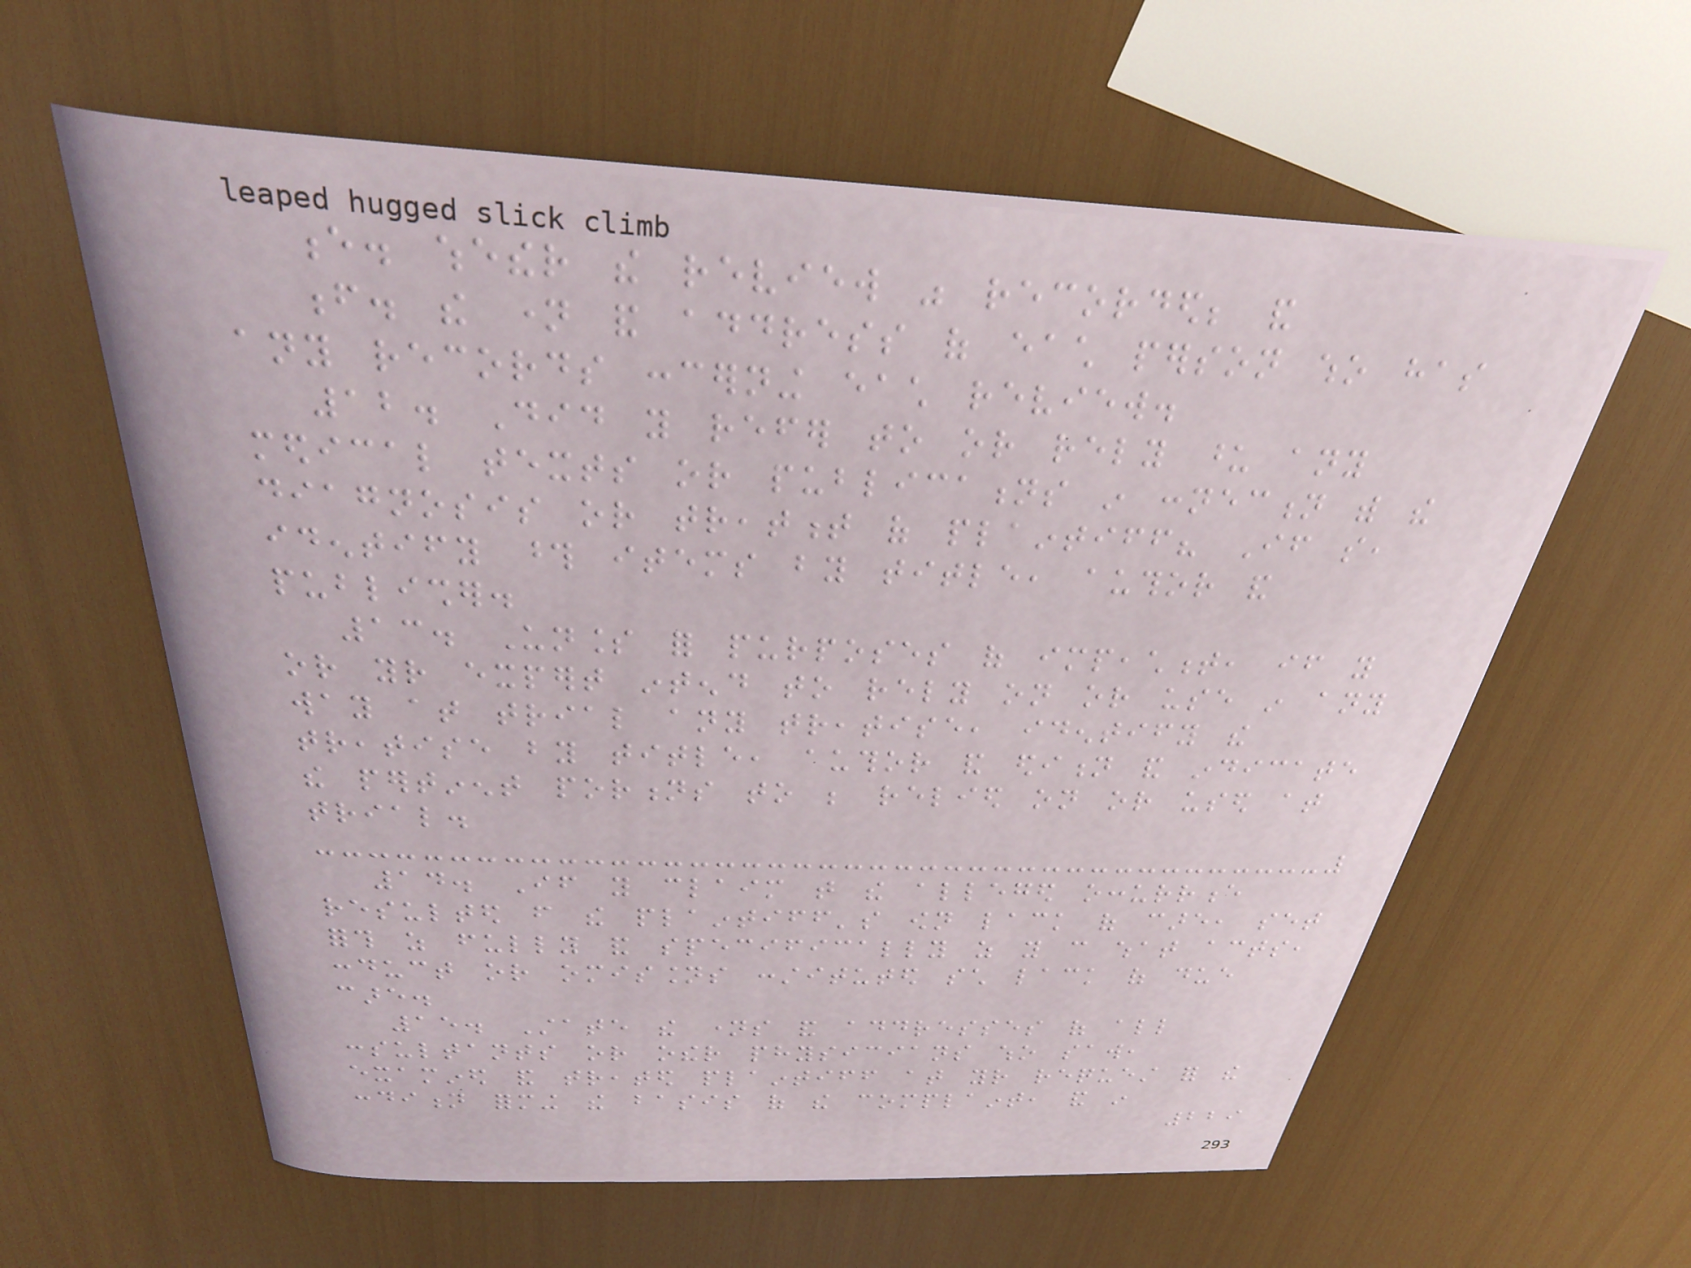e. whether the review was recorded; and
f. the name and address of each person who has
any records concerning each review.
12. Did you refer to or rely upon any
medical texts or publications in connection with the
diagnosis or treatment of plaintiff? If so,
identify those items by title, author and
publisher.
13. Unless for purposes of impeachment, if you
or your expert intend to rely on or use in any
way at trial any treatise, identify the
treatise by title, author and edition and indicate
the pertinent portions to be relied on or used at
trial.
14. If you claim that the alleged occurrence
resulted from the plaintiff's own lack of care, set
forth as fully and specifically as you can what acts,
conduct or omissions constituted such lack of due
care.
15. State the names and addresses of all
consultants or other physicians who saw,
examined and treated plaintiff at your request for the
condition forming the basis of the complaint, and in
229
